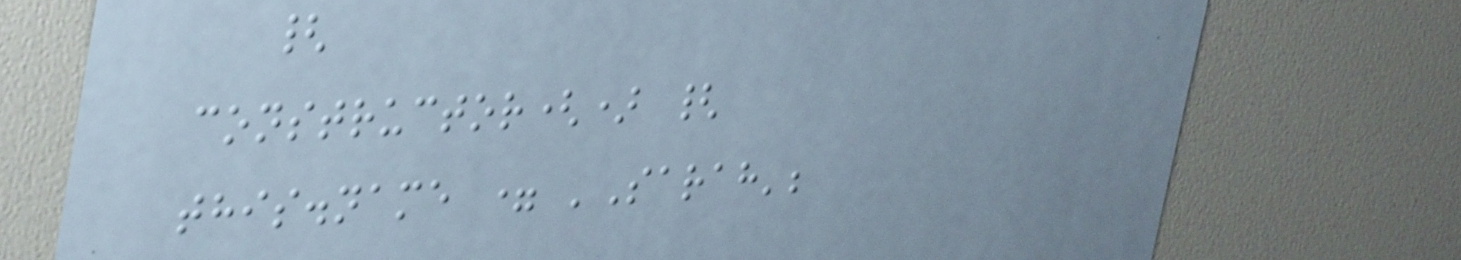{
constructor() {
this.name = 'Sarah';
